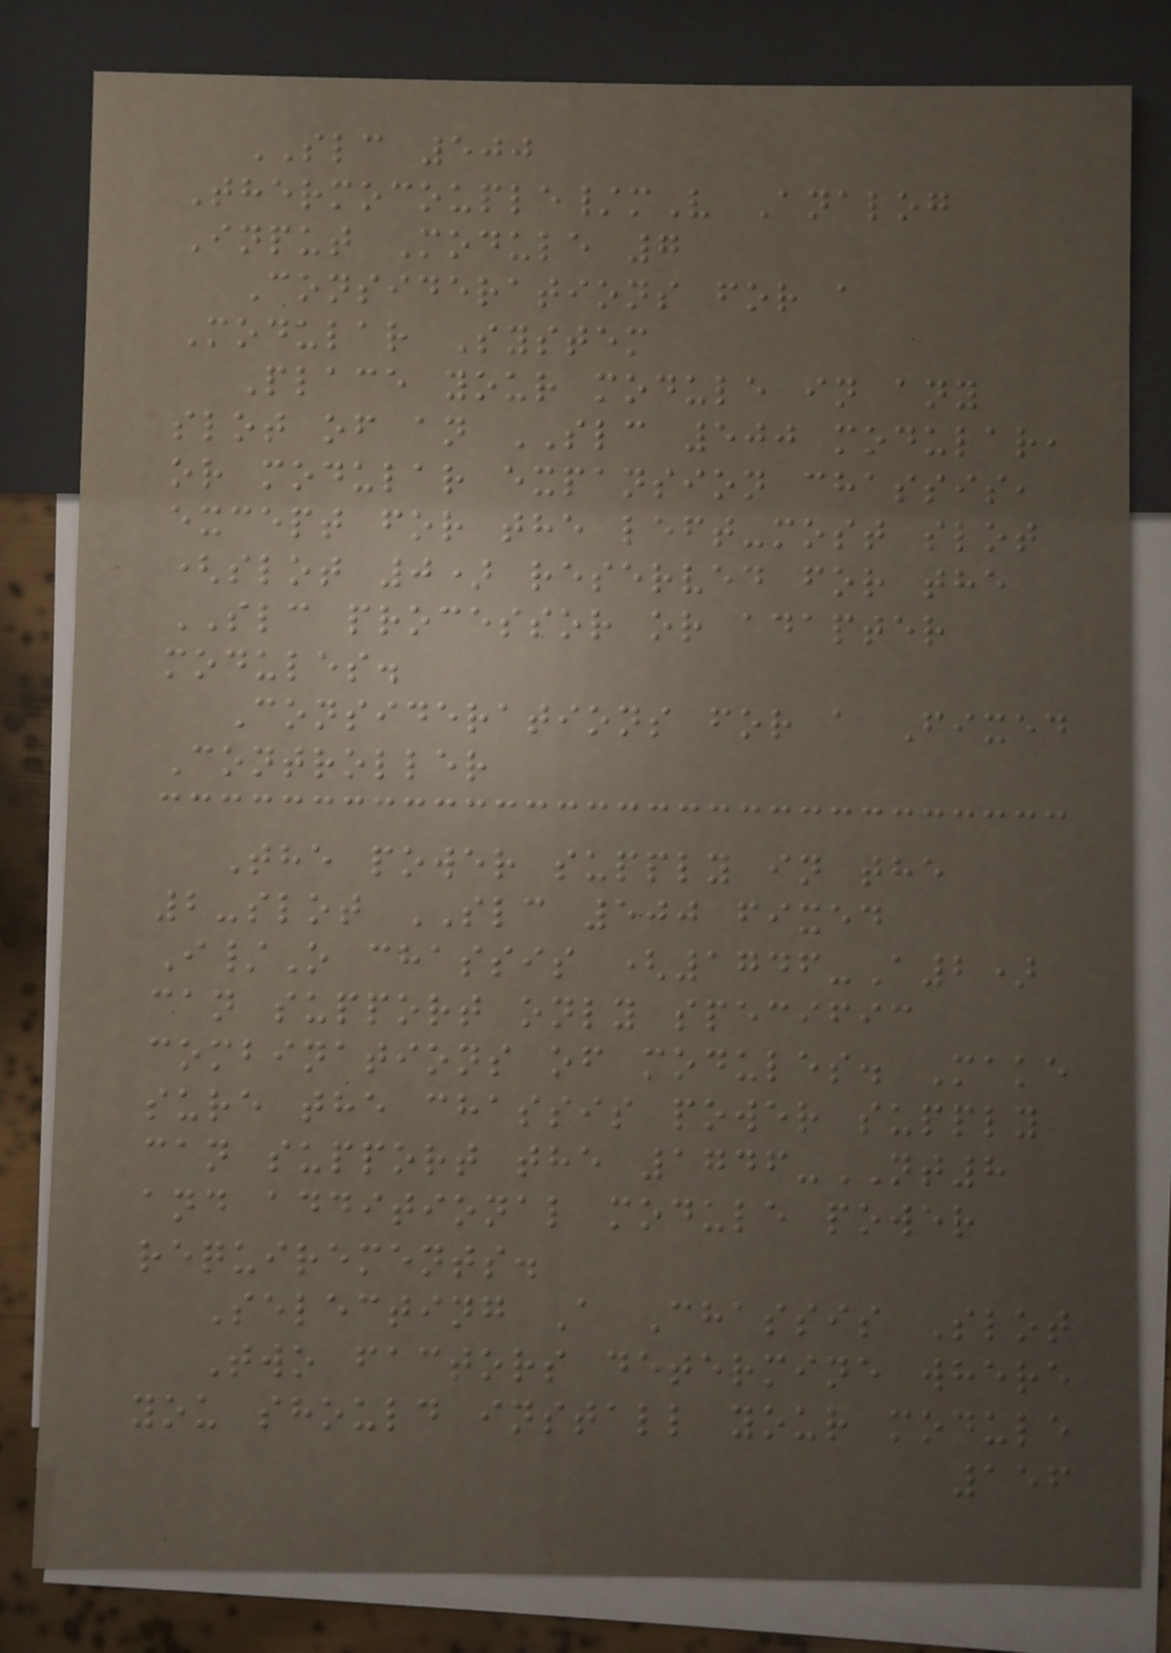SLC 500
Thermocouple/mV Analog
Input Module 7
Considerations for a
Modular System
Place your module in any
slot of an SLC 500 modular,
or modular expansion chassis,
except for the left-most slot
(slot 0) reserved for the
SLC processor or adapter
modules.
Considerations for a Fixed
Controller
The power supply in the
2-slot SLC 500 fixed
I/O chassis (1746-A2)
can support only specific
combinations of modules. Make
sure the chassis power supply
can support the 1746-NT8
and additional module power
requirements.
Selecting A Chassis Slot
Two factors determine where
you should install your module
156
